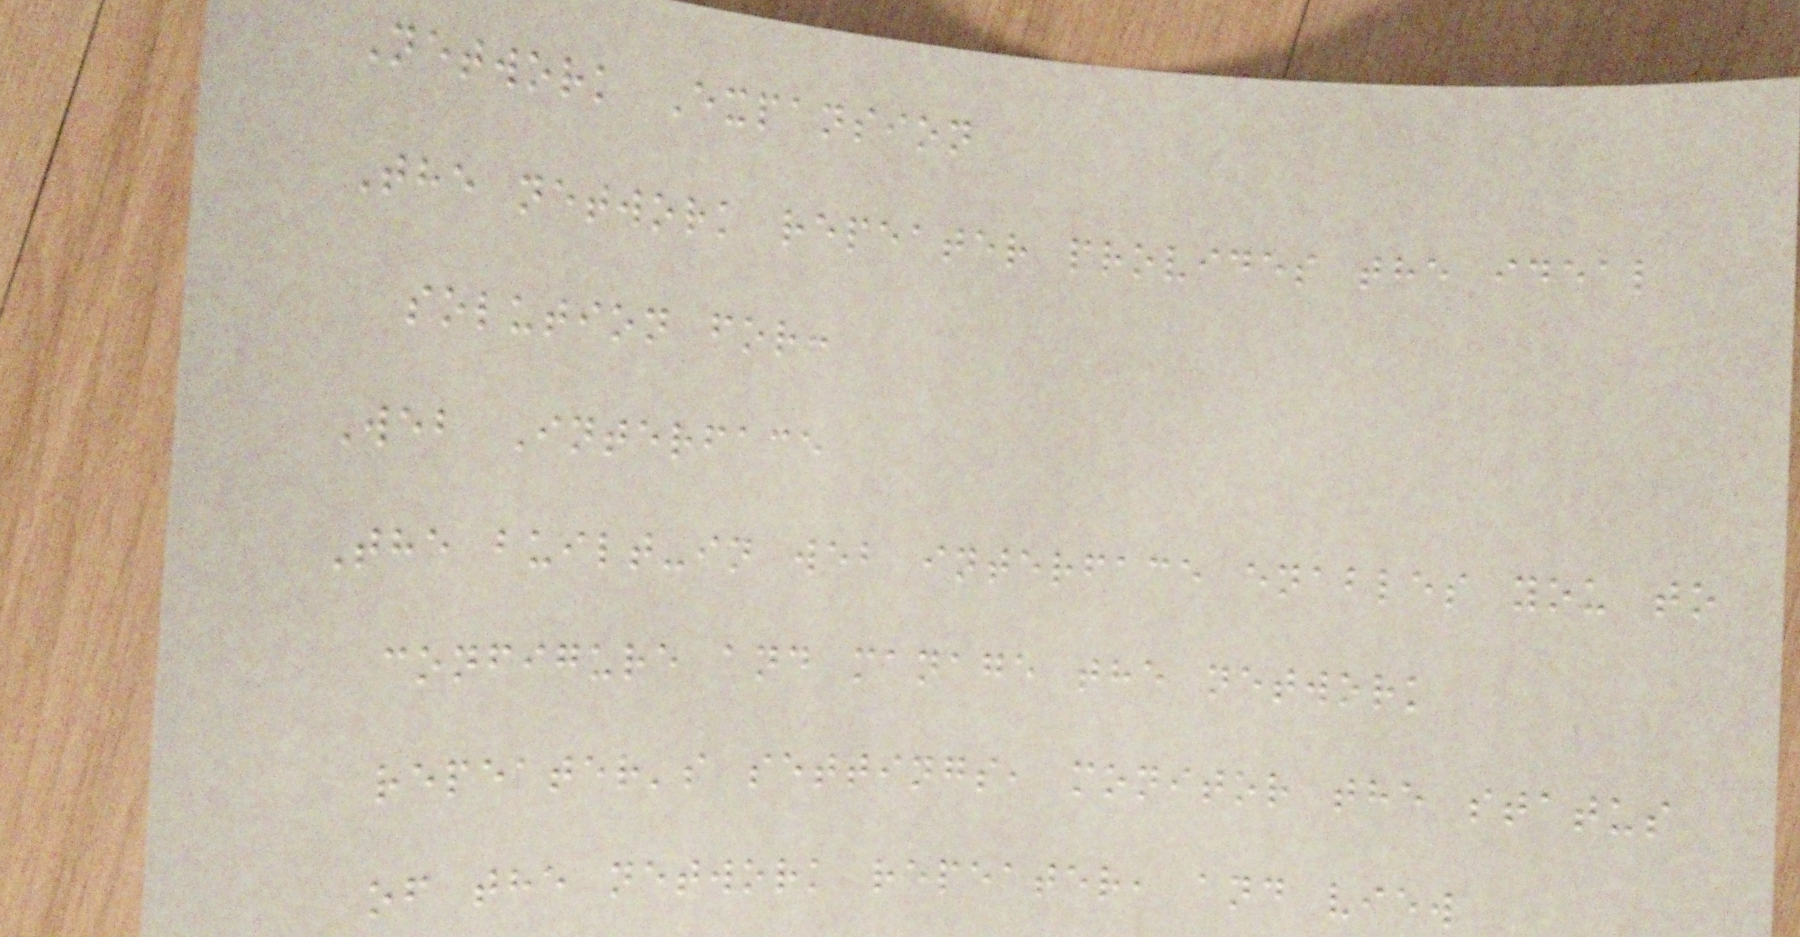Network Expansion
The network repeater provides the ideal
solution for:
Web Interface
The built-in web interface enables you to
configure and manage the network
repeater's settings, monitor the status
of the network repeater, and view
